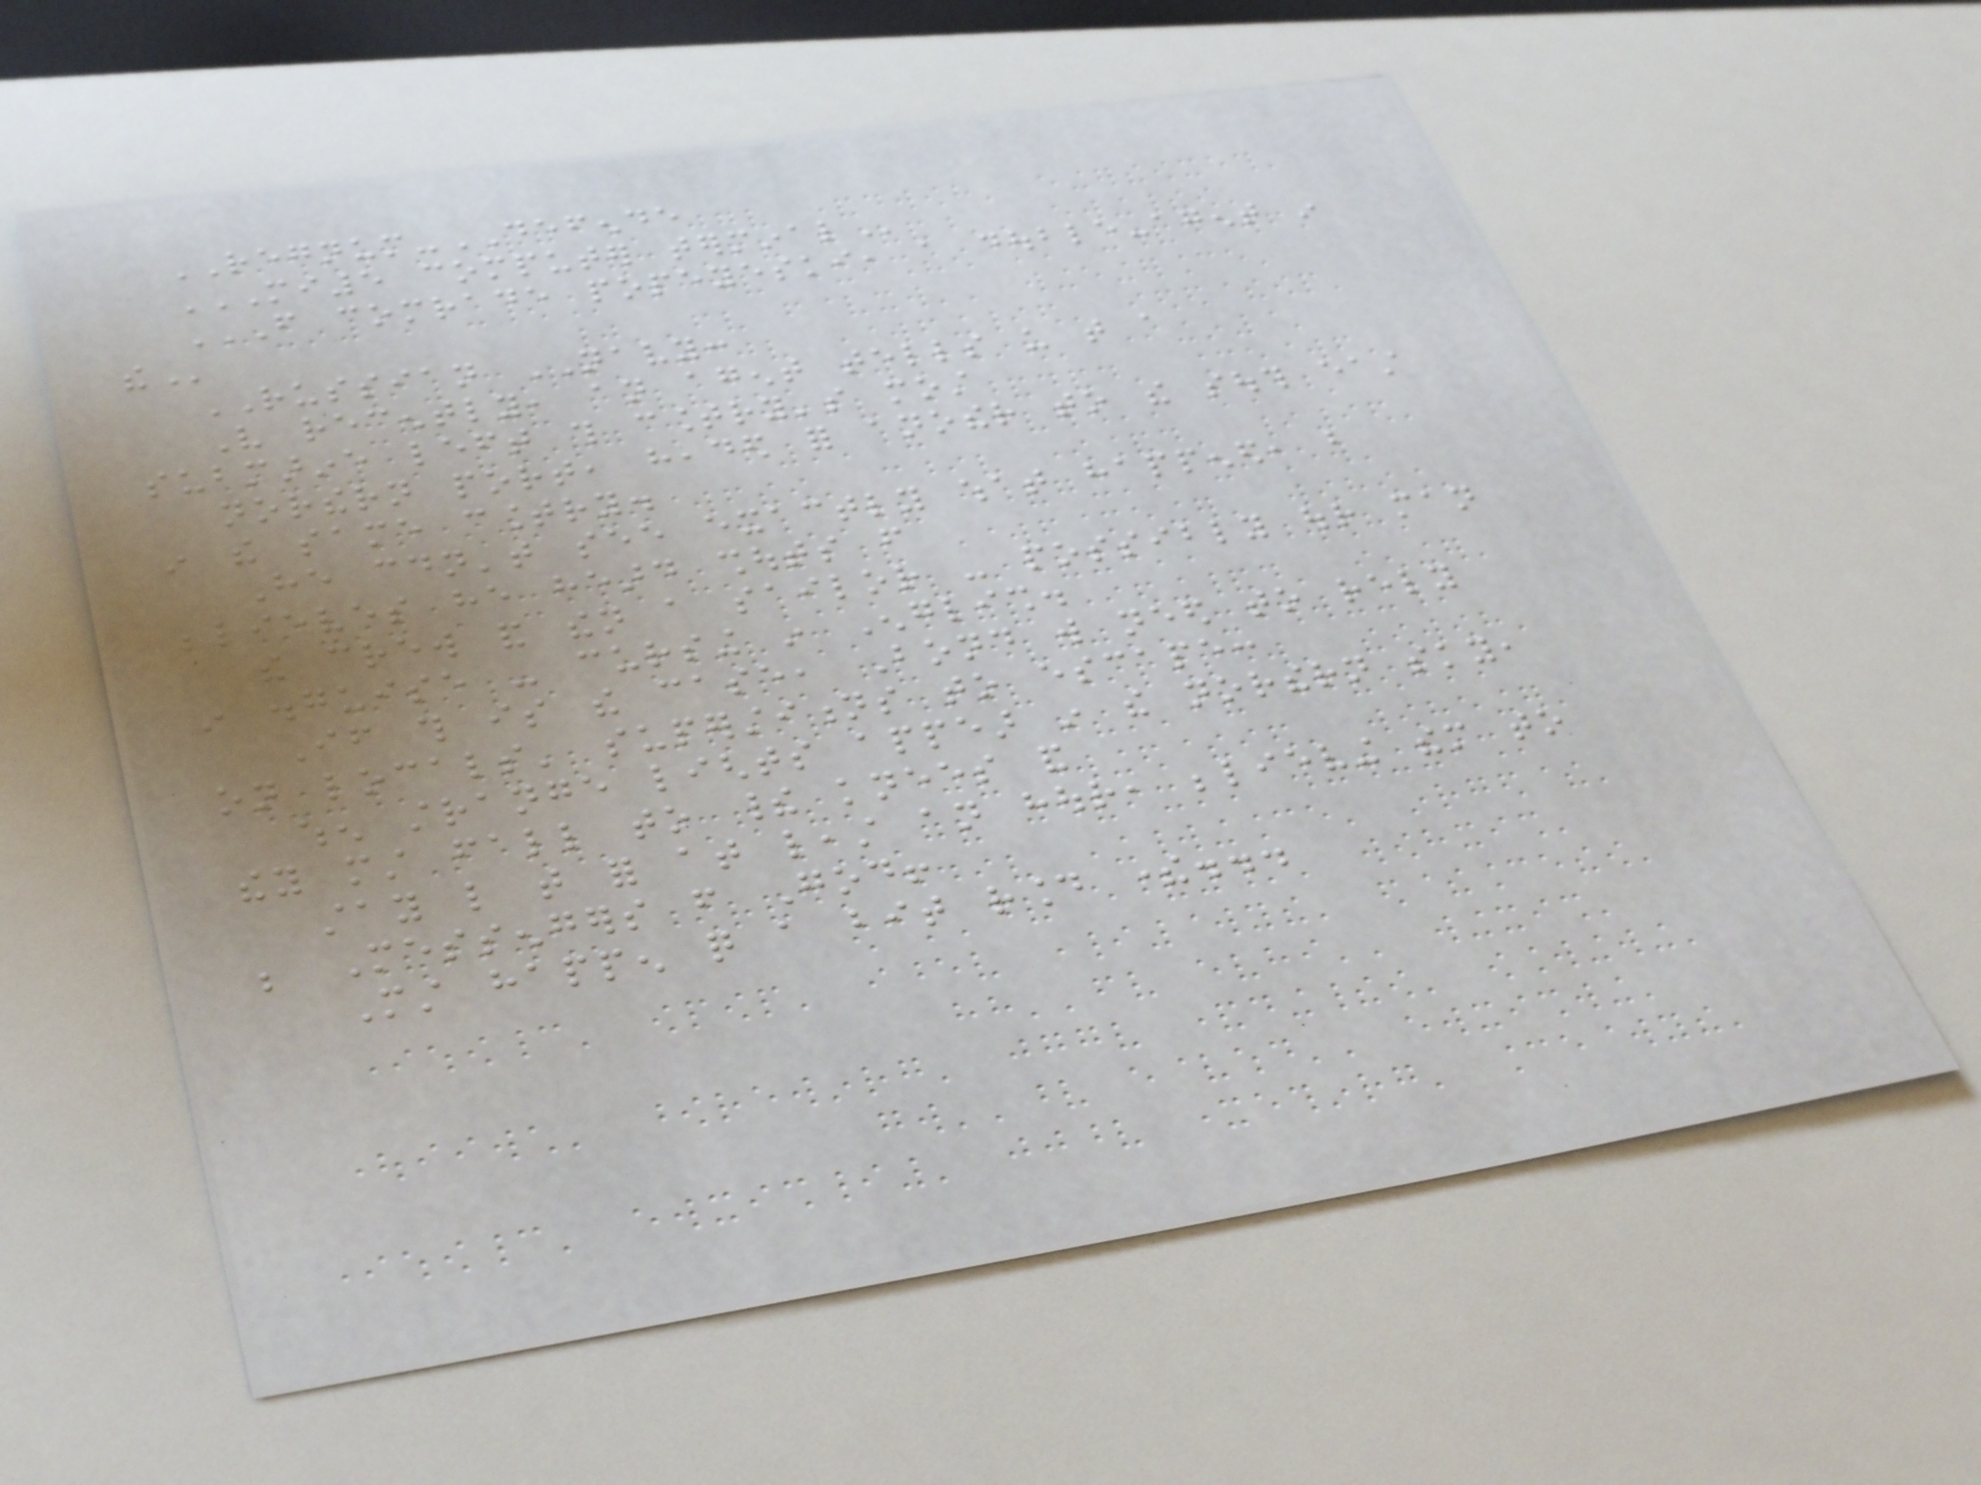REGNUM-DEFENDE
MI5 COMPUTER TERMINAL
FROM COMRADE POPEYESKI, A DOUBLE-AGENT IN
THE
RUSSIAN NAVY:
Very recently, an agent tells us that a
submarine left this country's most
northern port, headed for another to the south east
in the same country.
He couldn't see exactly what happened, but
believes he heard shouts from
the crew and then a sailor - possibly our man
in disguise - cursing in English.
If this is the case, Bond will need to rely
on locals' superstitions to escape:
when strange lights appear in the northern sky,
they must fall to their knees and
stay like that for at least an hour, believing them to
be Messengers from God!
Must happen quite a bit round there...
